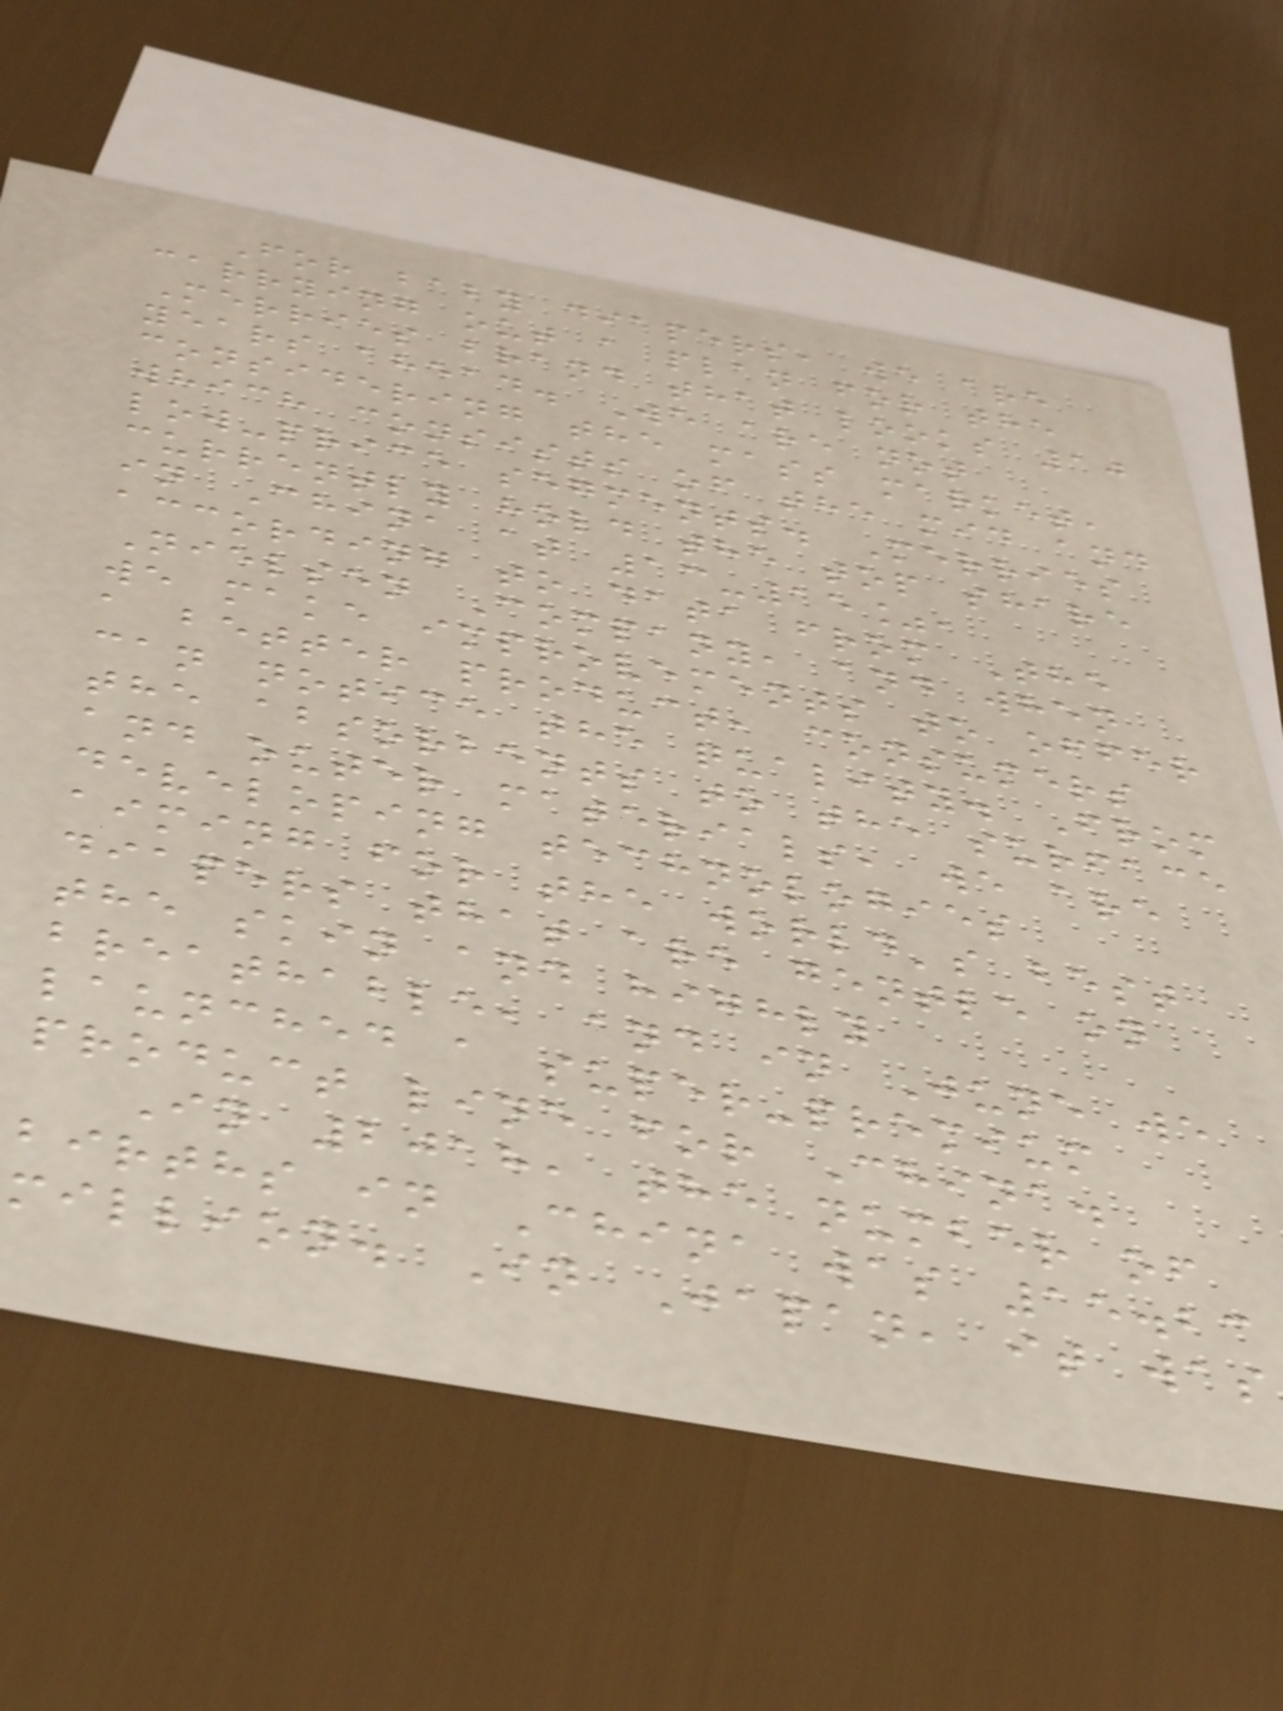For baby diapers, we are
carrying out a plan for the
Merries brand that looks 10
years ahead. We are not
considering the mass market,
which consists of the mid and
low-price segments. Merries
currently hold the top share
in China at 13-15%,
according to data from The
Nielsen Company, and when
we make improvements to offer
a better product, consumers
can notice the quality. From
the absorbents to the surface
and outer materials, we are
developing technologies
aiming for the world's best
diapers that are gentle on
the skin and highly
breathable, and in June we
launched a super-premium
product line for China.
In 2018, the number of
births in China was 15.23
million. In Japan, it was
